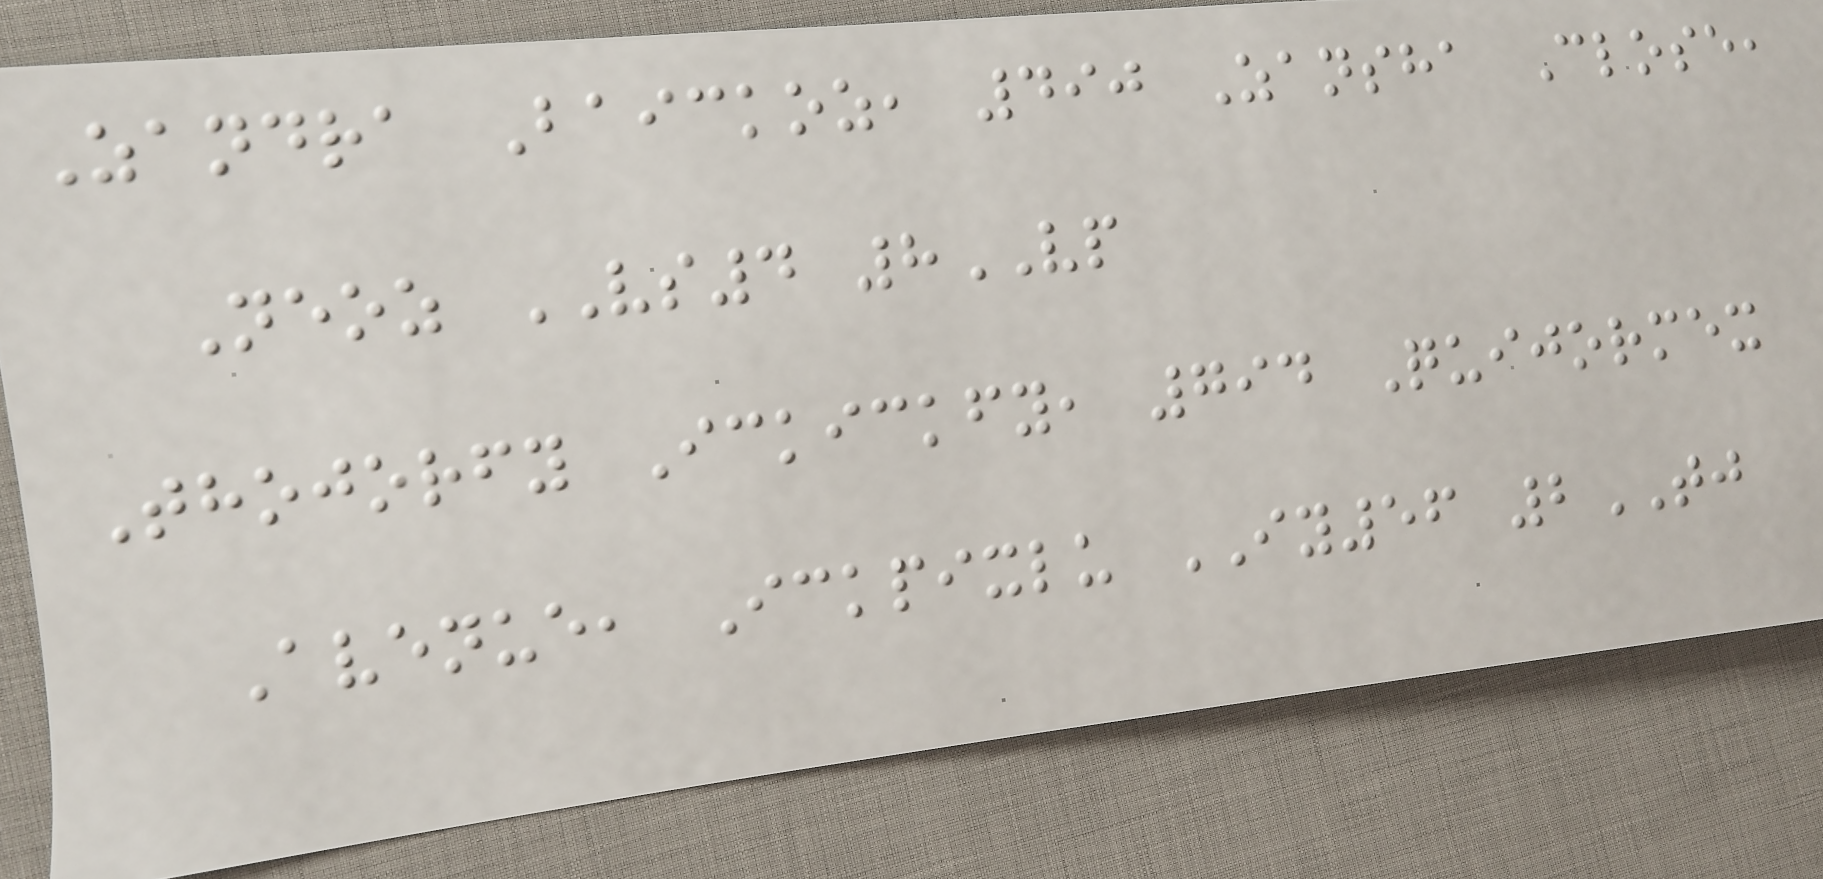Zandra Baickoz, 490 Zansha Close,
Neoz VS4 8VP
Thojorfy Ickickfy, 794 Quijormex
Avenue, Ickpixlu IY56 2TJ
